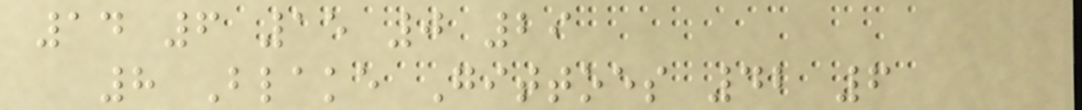14 6 15 0 29
8 Blake Gittoes 42 6
